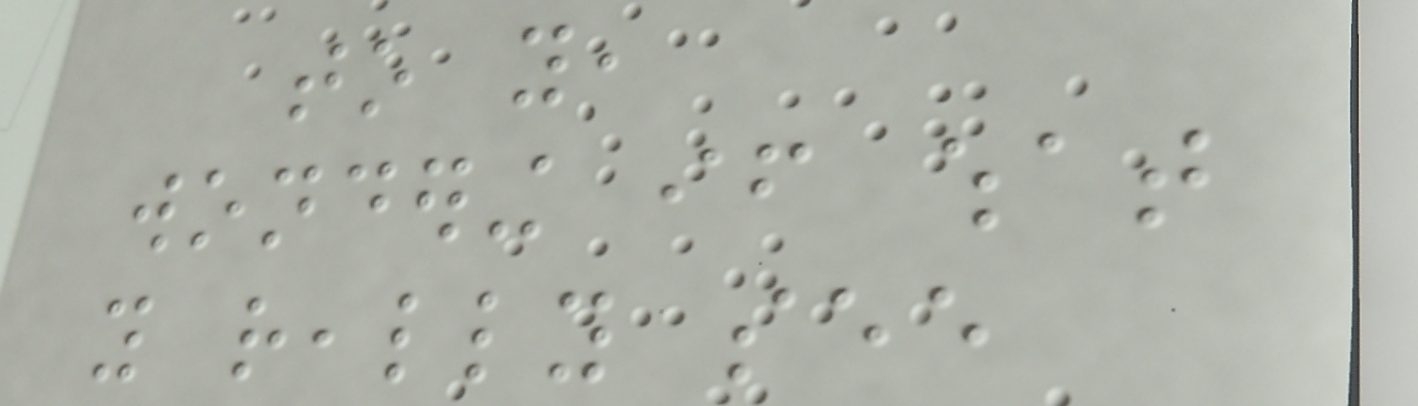to you,
wondering if what
you really see
